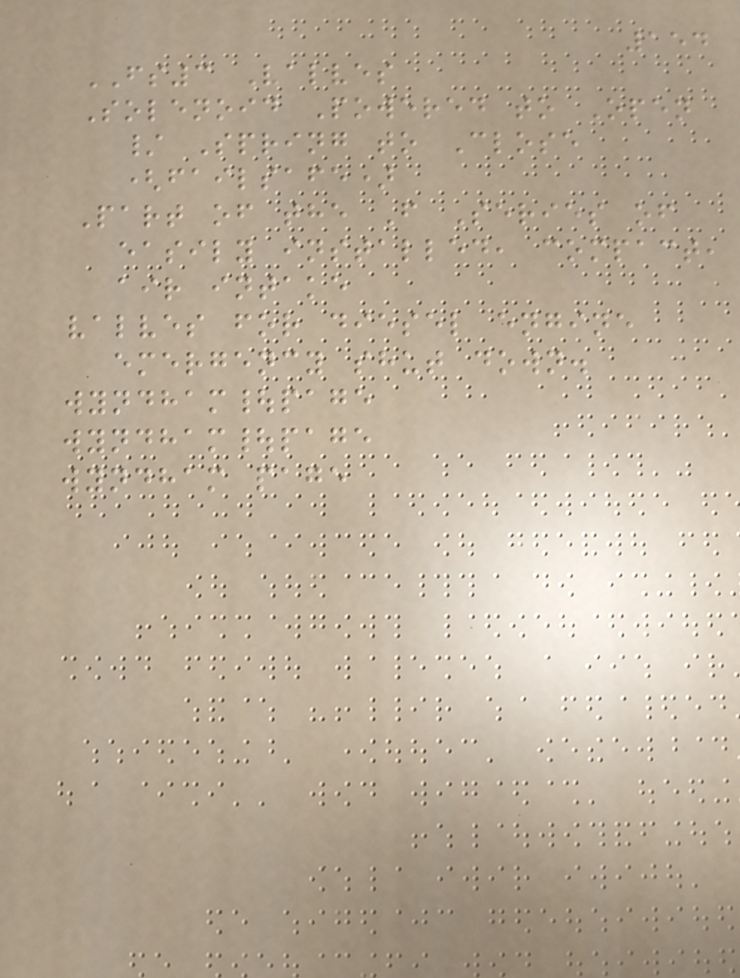154
FS3 Valves
Solenoid Powered to Open
/ Spring to Close
(failsafe)
Part of the F Series of
easily installed, compact,
air intake
valves for diesel engine
emergency shut down.
wyndham|page
wyndham|page
wyndham page
